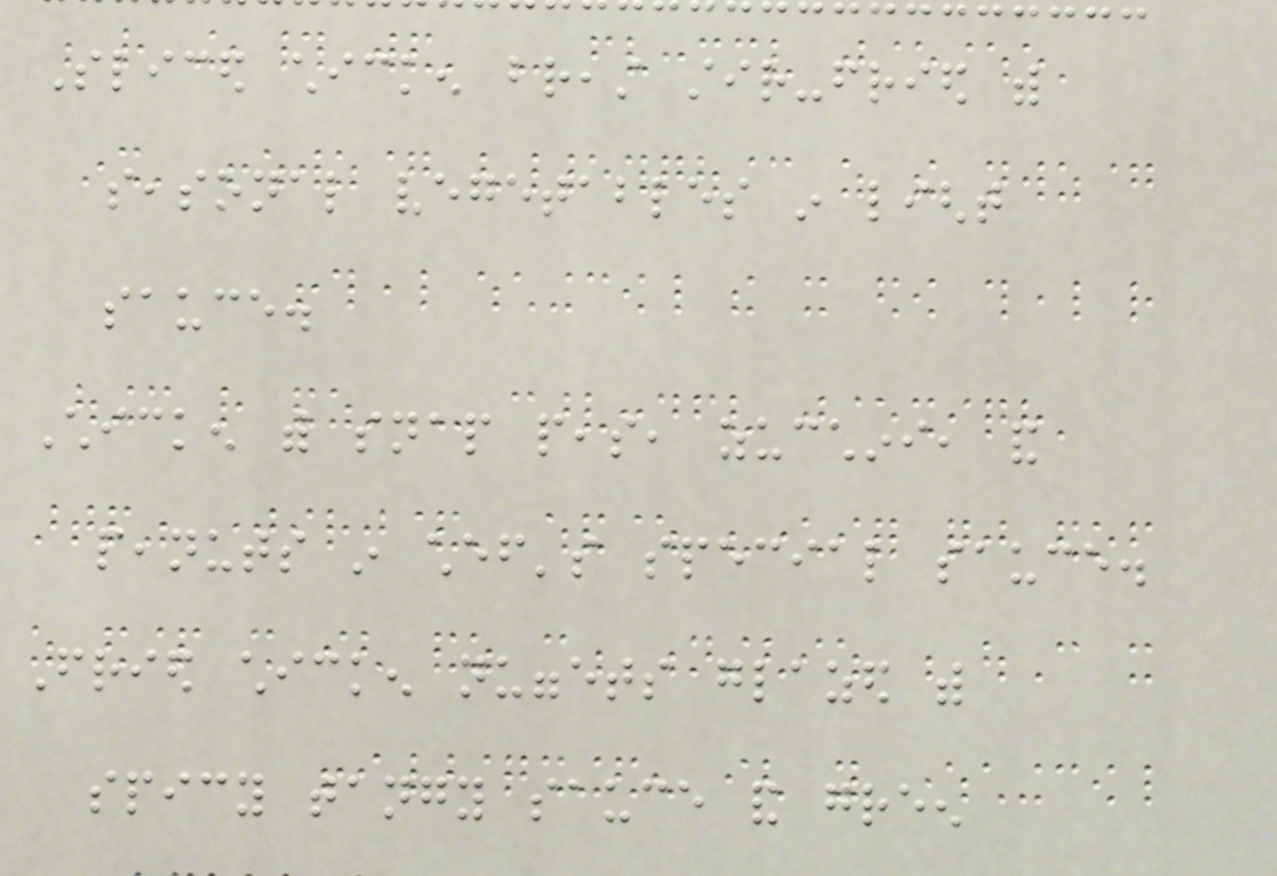Sliced chicken breast stir-fried with
seasonal vegetables in light
sauce.
Chicken with snap peas, zucchini, and
peanuts in chef's special sauce.
Fried chicken nuggets glazed with
spicy tangy sauce and green
